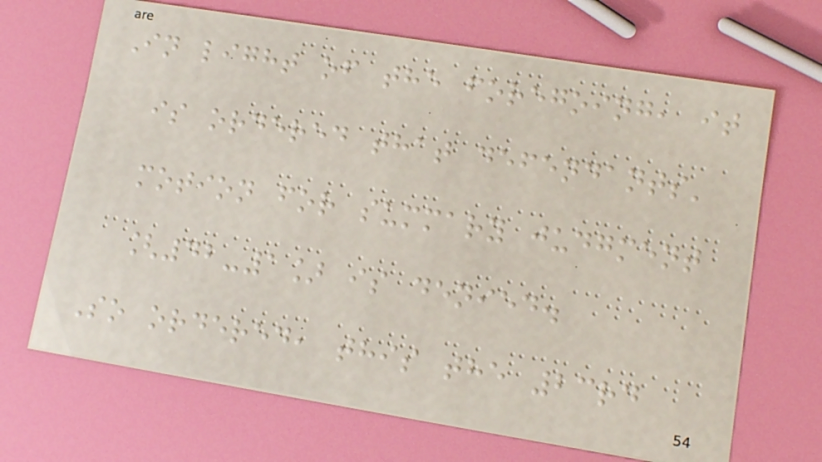In light of the foregoing, it
is ordered that defendants'
motion for summary judgment
[42-1] is denied.
So ordered, this the 23rd
